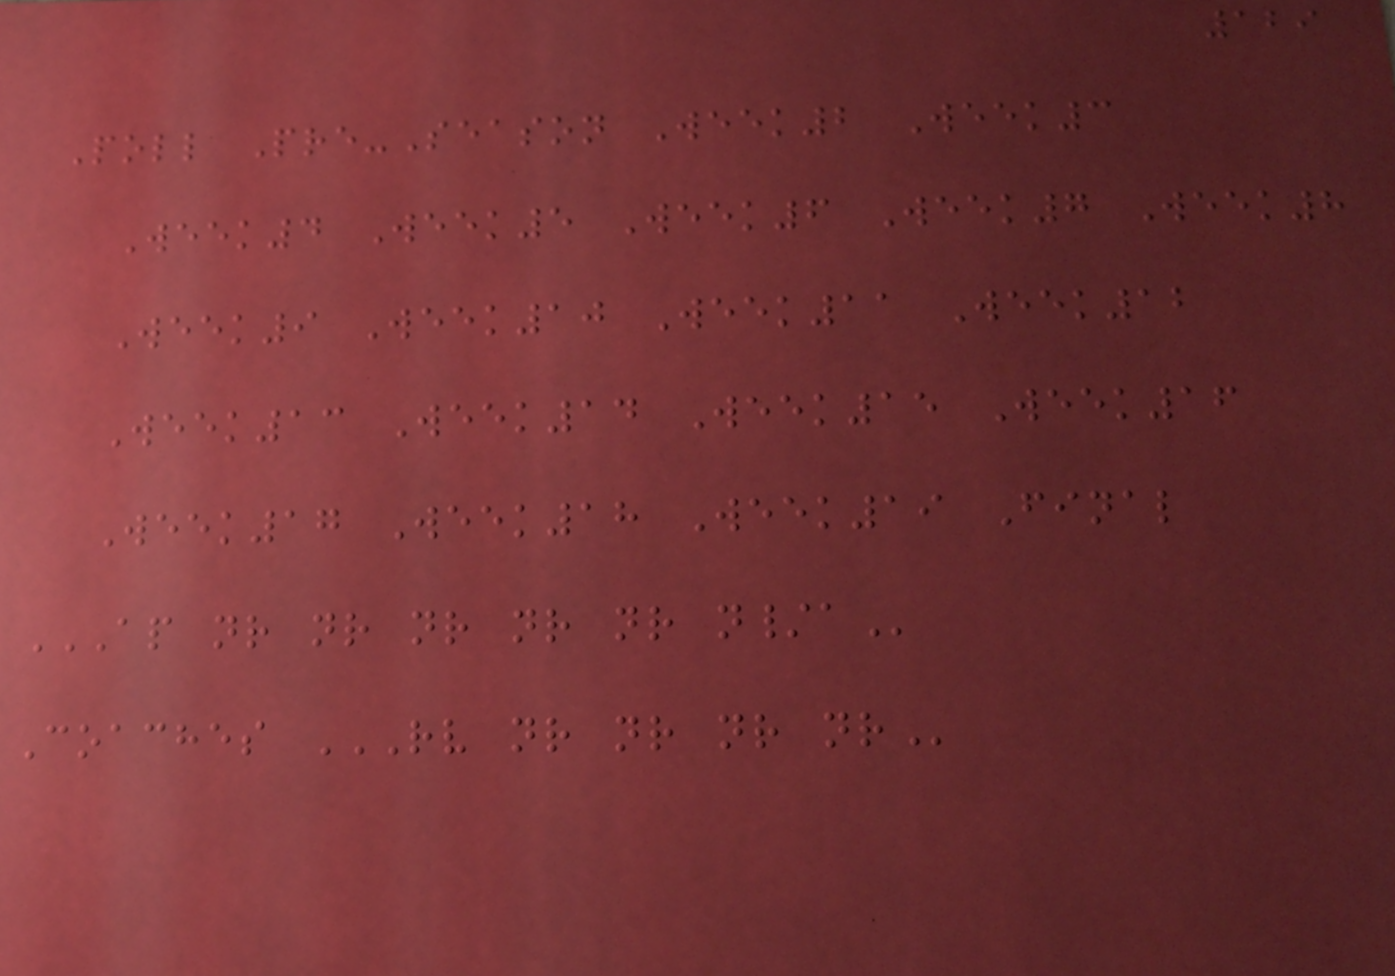129
Poll Pre-Season Week2 Week3
Week4 Week5 Week6 Week7 Week8
Week9 Week10 Week11 Week12
Week13 Week14 Week15 Week16
Week17 Week18 Week19 Final
AP NR NR NR NR NR N/A
Coaches RV NR NR NR NR
